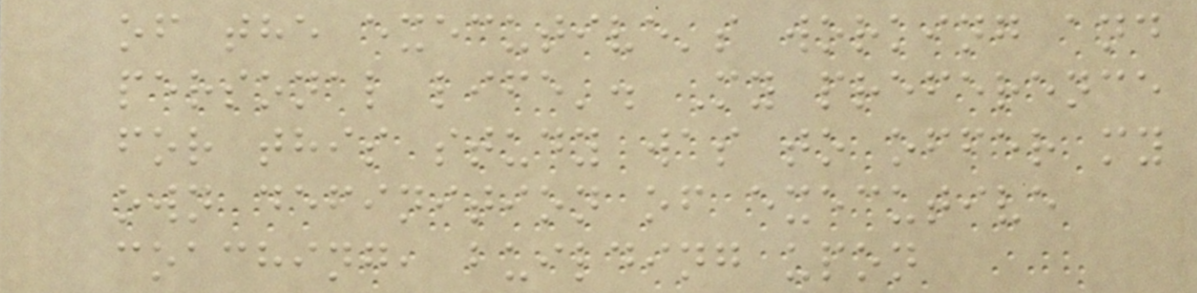of the executive's working and
personal life'. My preference
for this study was to offer my
own definition of executive
coaching, building upon
